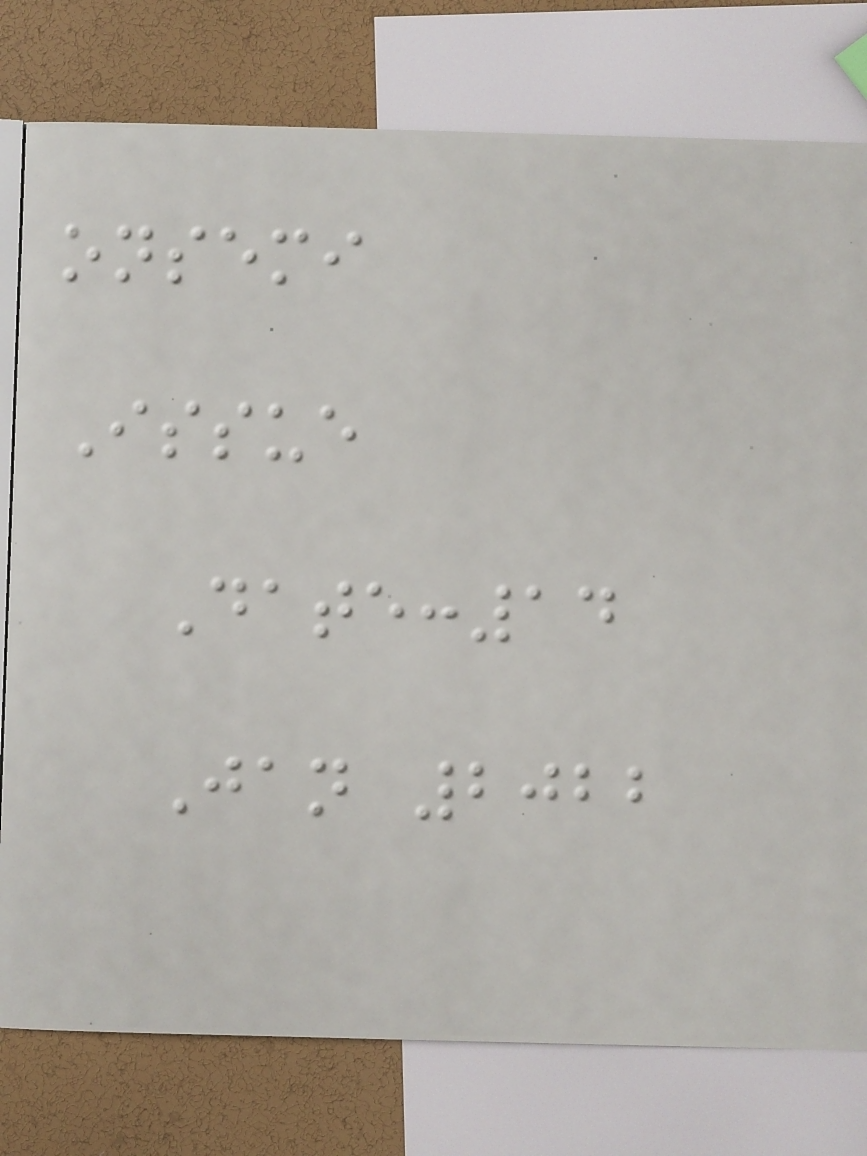onsemi
Issue
Date:14
Jan 2022
